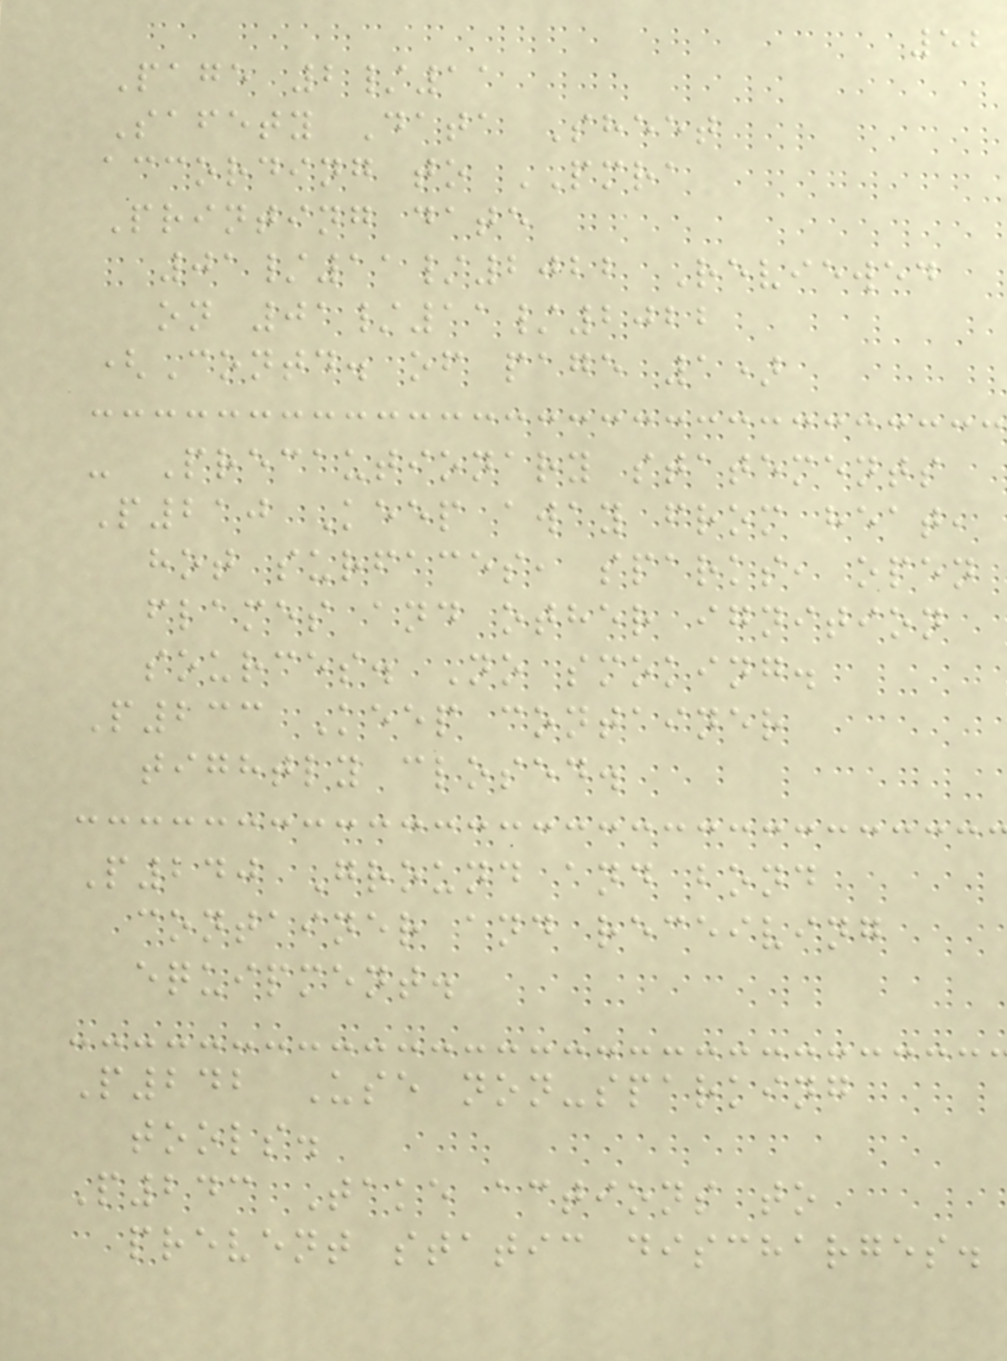52
Page 2/11
Safety Data Sheet
according to PMRA
Printing date
01/11/2022 Reviewed
on 01/11/2022
(Contd. of page 1)
- Precautionary statements
P210 Keep away from heat,
hot surfaces, sparks, open
flames and other ignition
sources. No smoking.
P233 Keep container
tightly closed.
P240 Ground and bond
container and receiving
equipment.
P242 Use non-sparking
tools.
P243 Take actions to
prevent static discharges.
